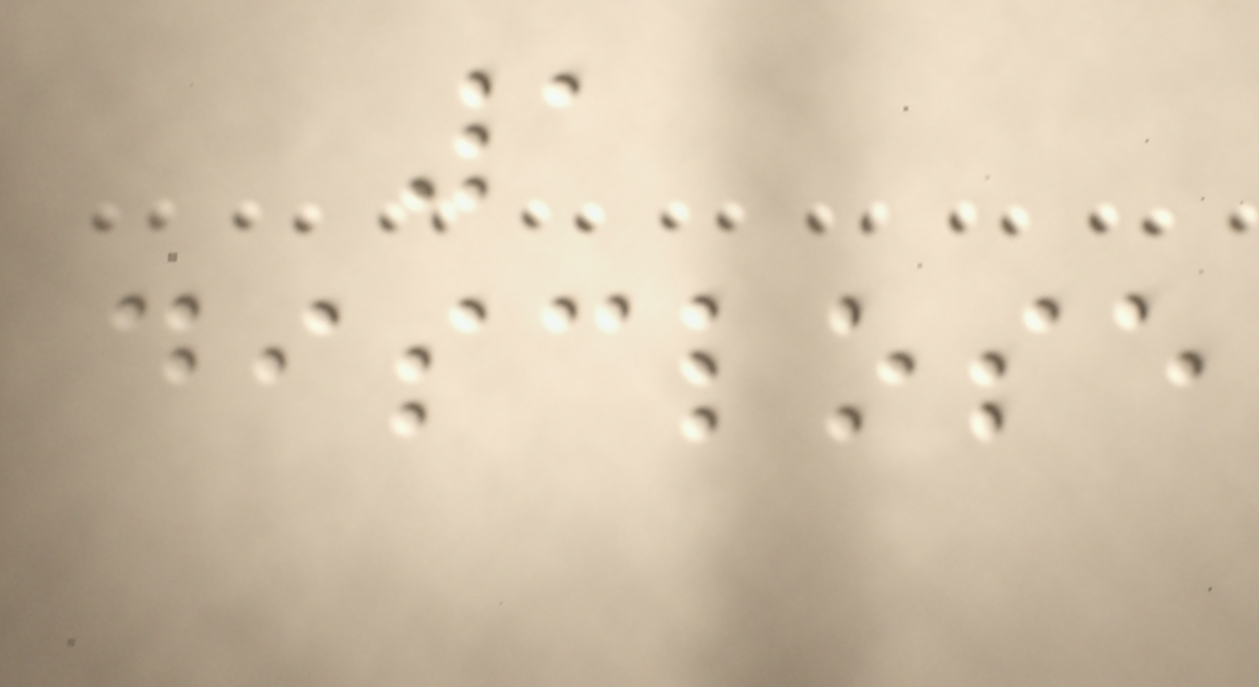1
disclose
